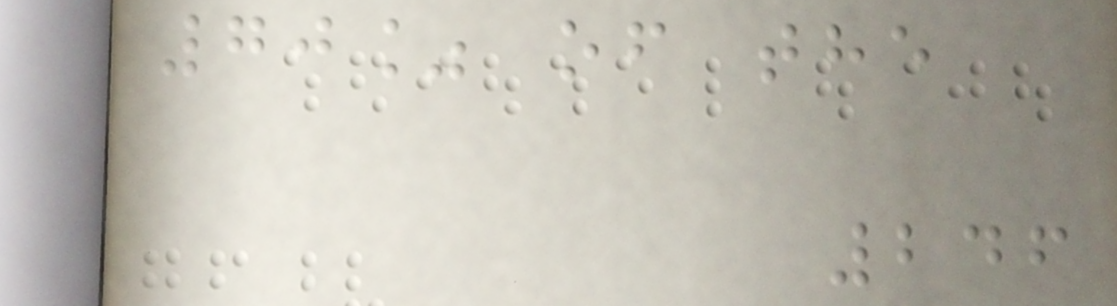70% of the
246
